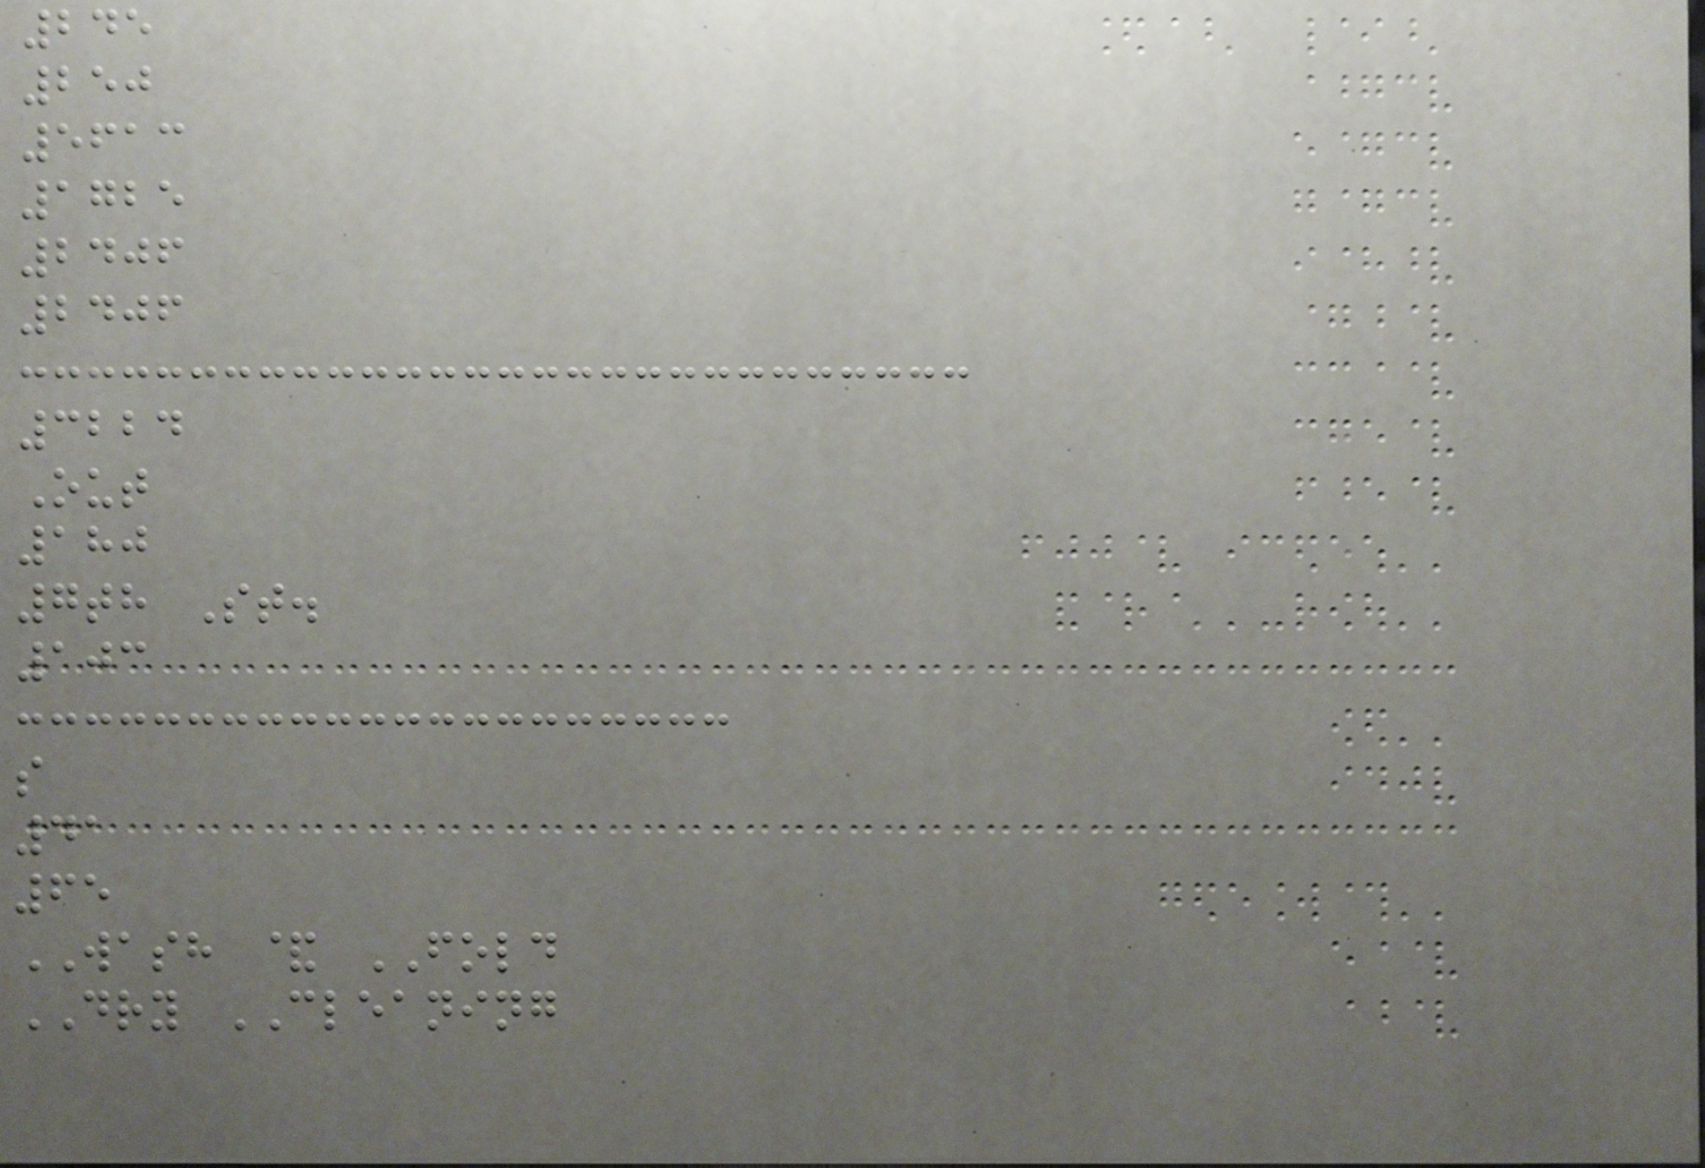245
250
5613
1725
2406
2406
3224
Out
180
7th St.
103
s
41
65
WASH & FOLD
DRY CLEANING
